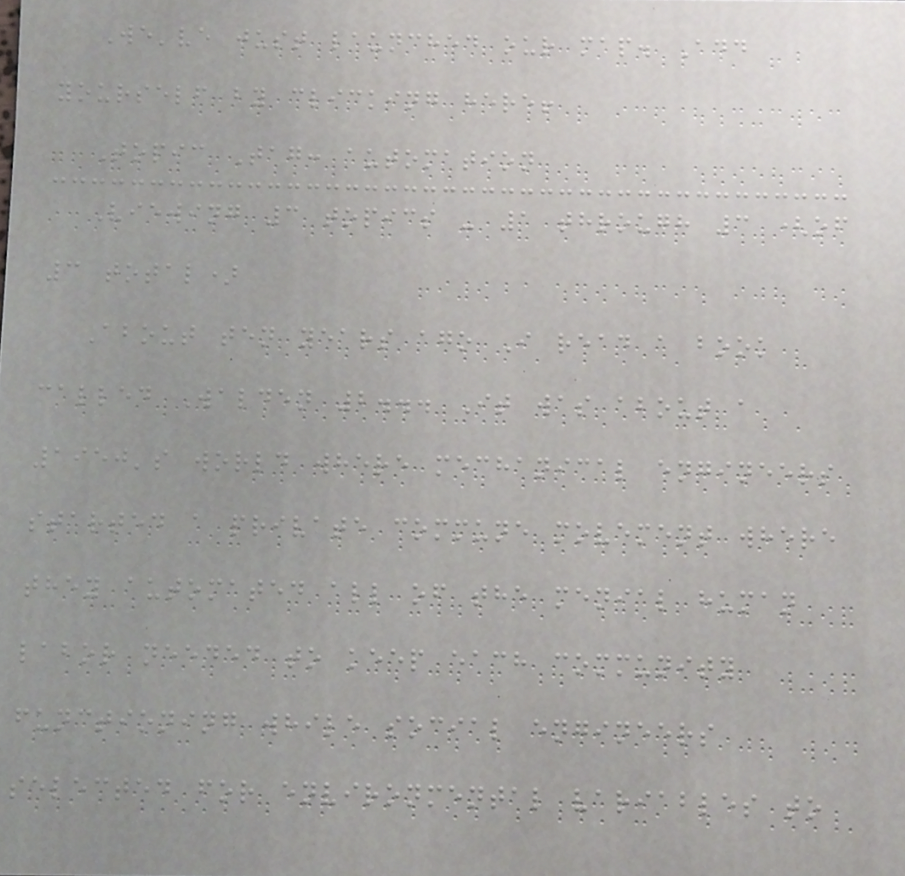We've just launched our map. Add
yourself by clicking here!
Topic Tag: automation
Viewing 3 topics - 1 through 3 (of
3 total)
About ten years ago I read a book
called Walden 2... It was about a
1950's world where mechanical engineers
started a private commune movement where
they automated all of the menial human
labor needed to keep each community
functioning while social engineers
selected for environmental variables to
